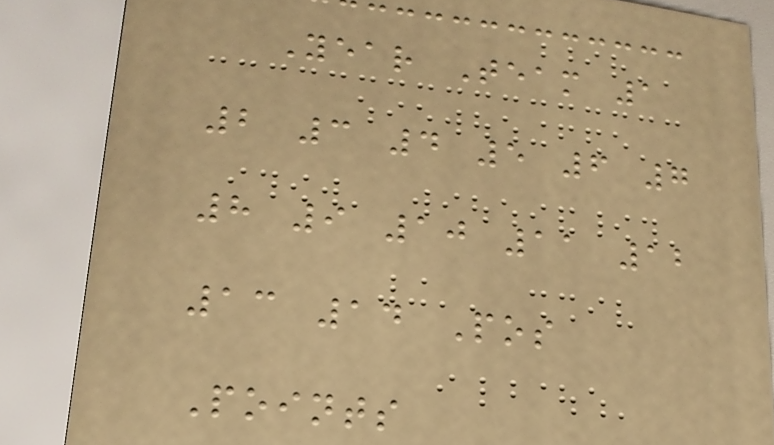Year Team 1
2 3 4 5 6 7
8 9 10 11 12
13 14 Pos
Points
